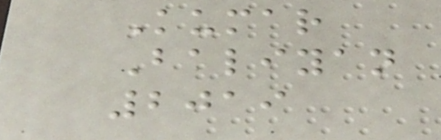Kumar
Baliyan
2019
